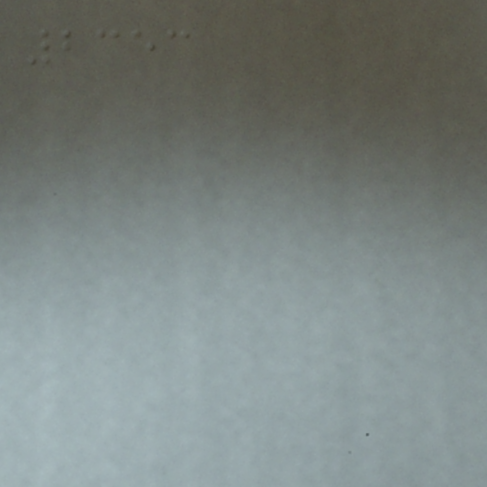2353
